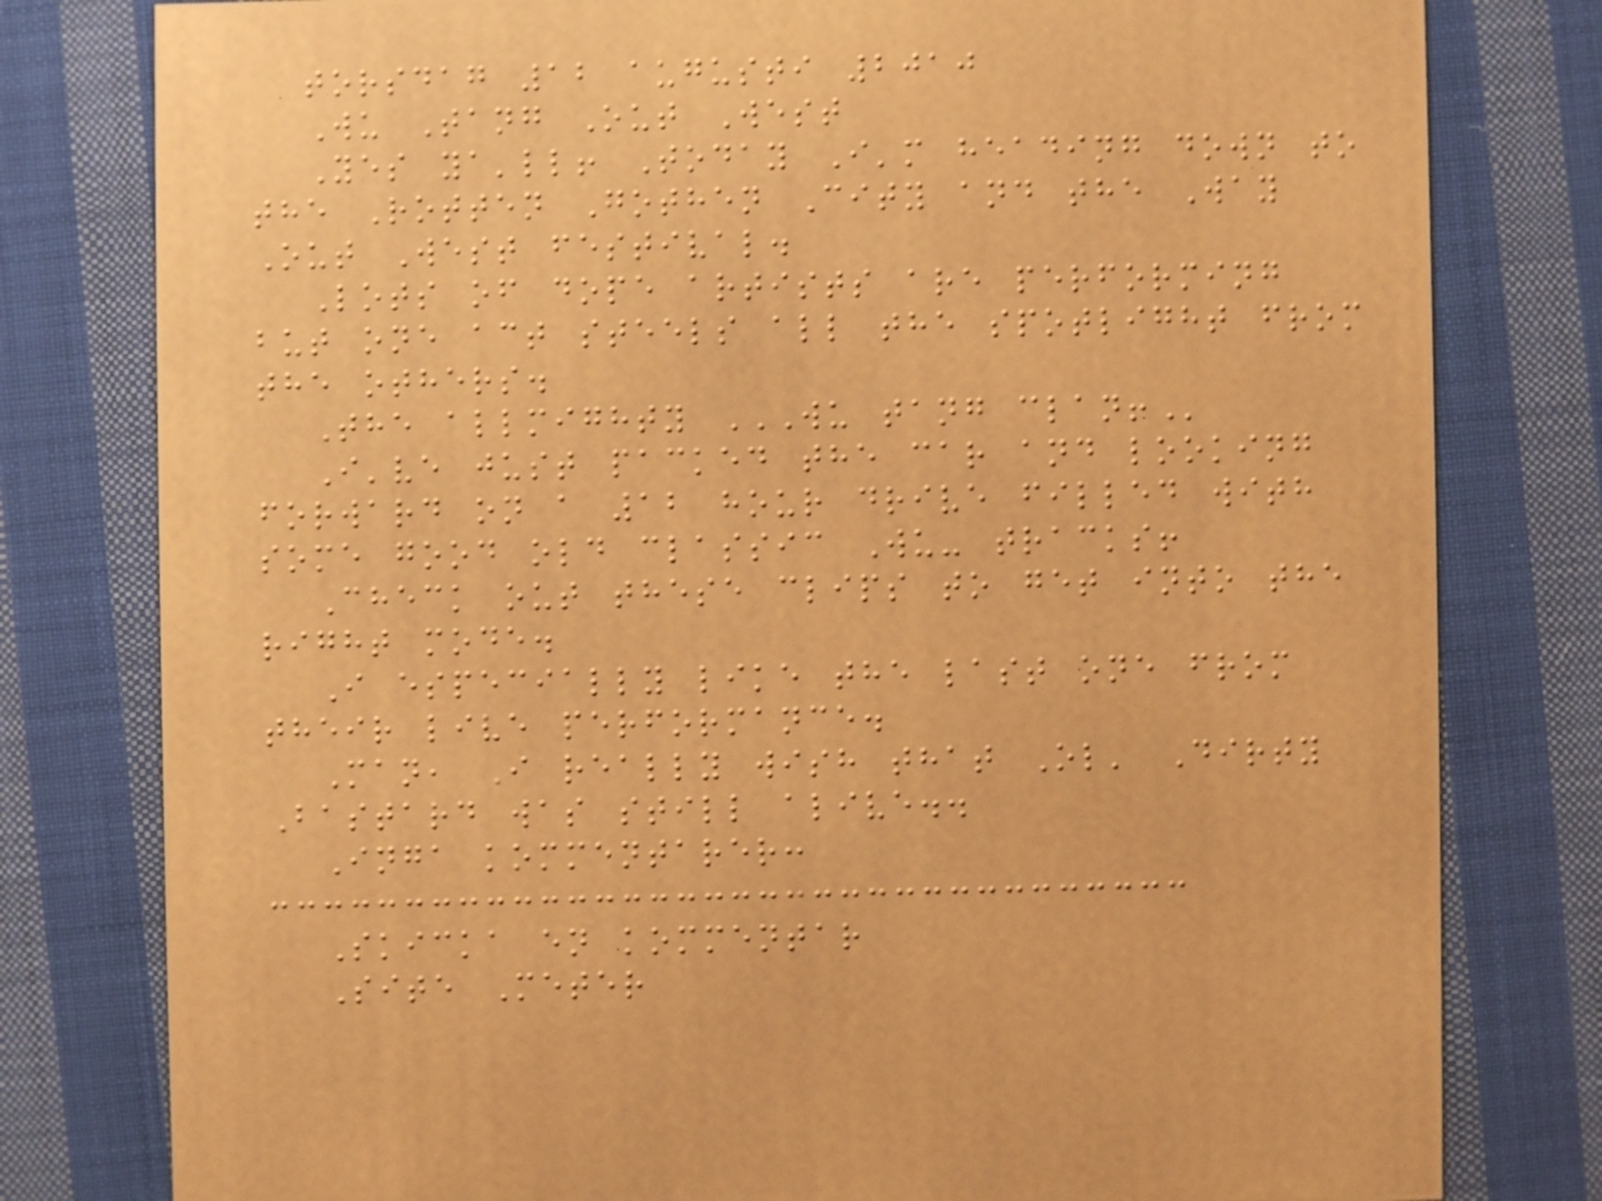torsdag 12 augusti 2010
Wu Tang Out West
Yes ya'll! Today I'm heading down to
the Rotten Gothen City and the Way
Out West festival.
Lots of dope artists are performing
but one act steels all the spotlight from
the others.
The allmighty WU TANG CLAN!
I've just packed the car and looking
forward on a 12 hour drive filled with
some good old classic Wu- tracks!
Check out these clips to get into the
right mode.
I especially like the last one from
their live performance.
Man, I really wish that Ol' Dirty
Bastard was still alive..
Inga kommentarer:
Skicka en kommentar
Site Meter
